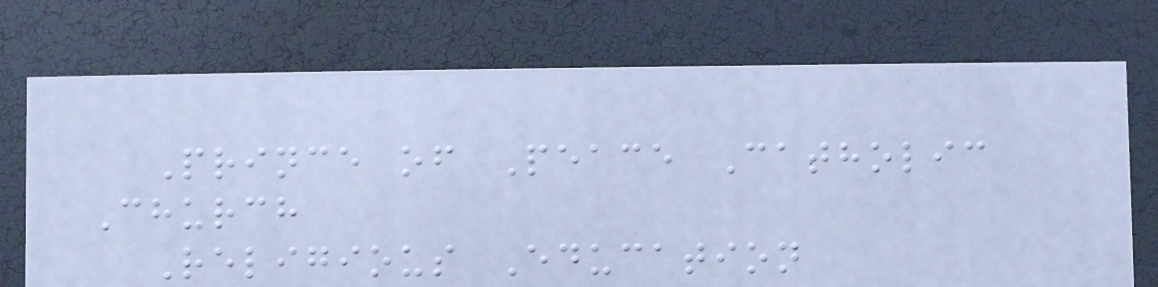Prince of Peace Catholic
Church
Religious Education
